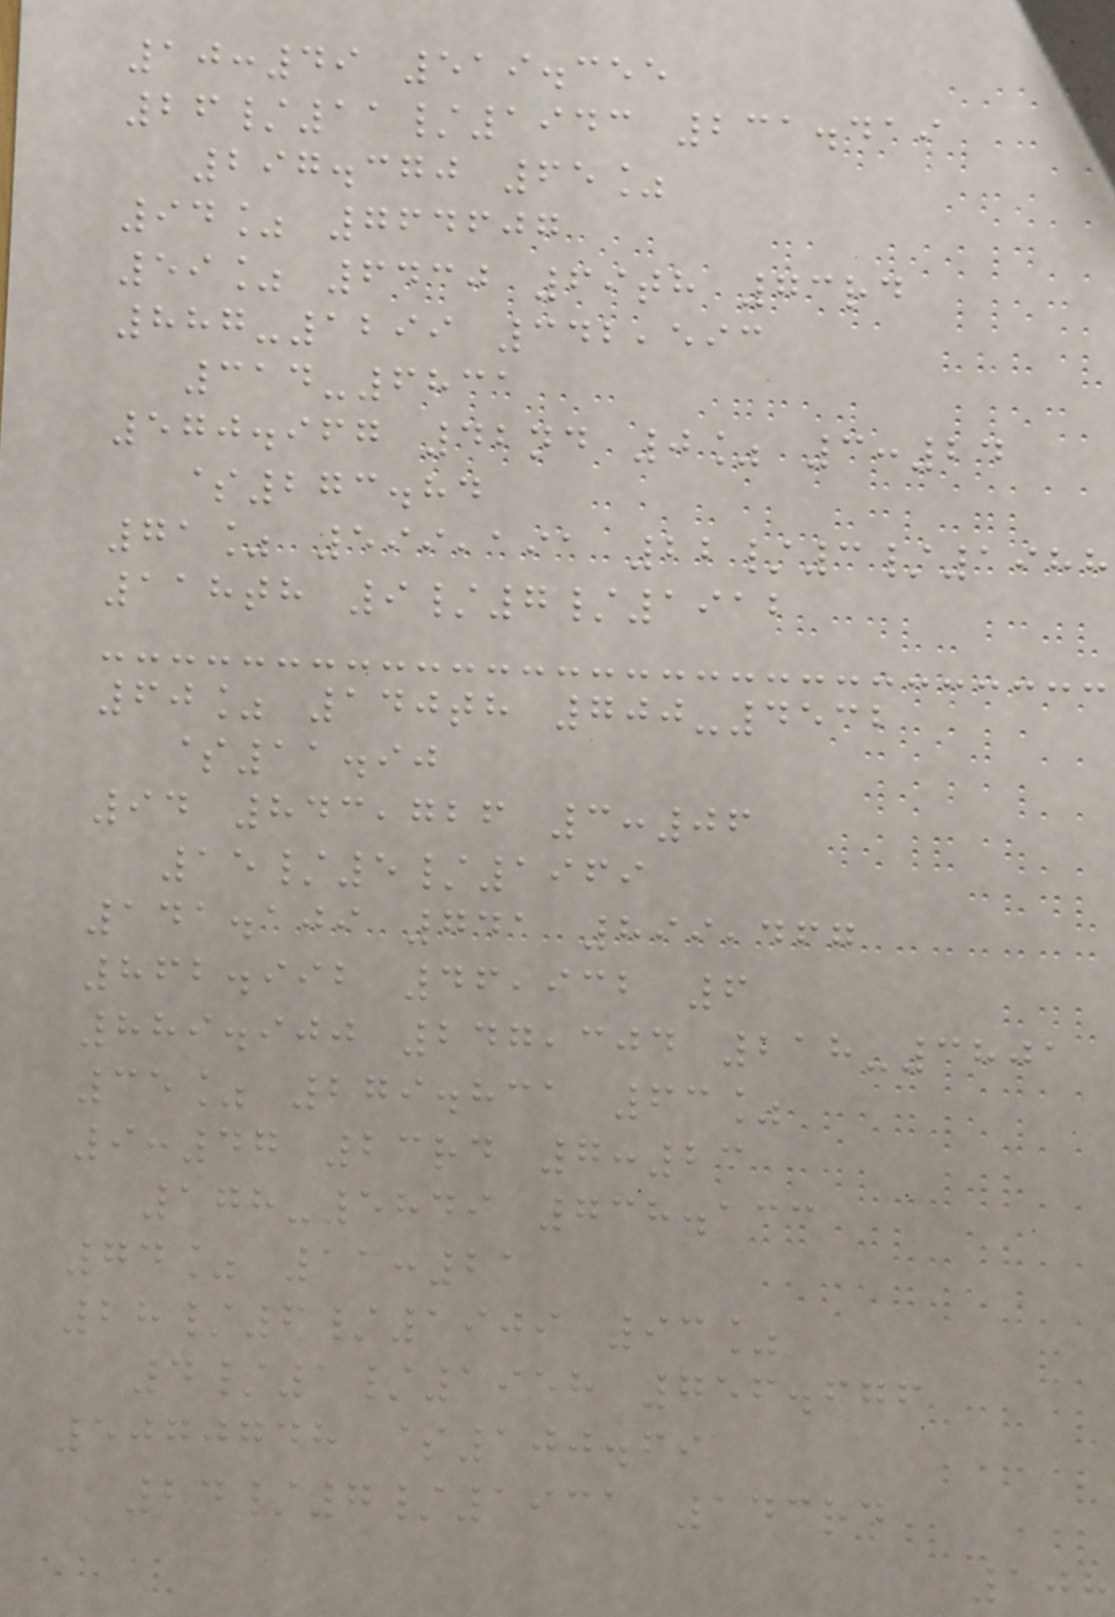10:49 519.355
26/11/1943 231.419
297.370 65%
94% 764607
59% 6430 69th 73rd
887-1299 342,593
314-6831
570.967 42nd 0% 3:24
$273.84
71% 599,191 22/3/1988
118th 9/7/1912
60% 140th 700-4532
$11.90
94 843,726 3:06
15/5/1969
141.109 741 899,467
862.992 46,932 6
889.900 247,304 218-3801
35% 279.831 63%
9:47 23rd 7:23
178-5849 738.133
74% 11:21
28/6/1909 93%
4/1/1958 756.676
5070748 $100.69
24/7/1931 143rd
108
